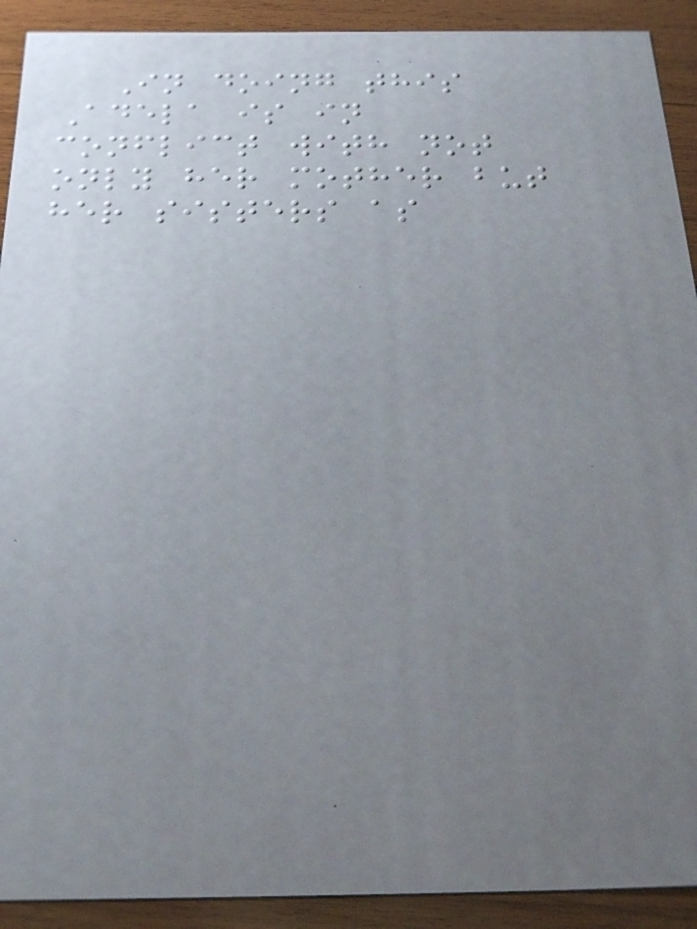In doing this
Adela is in
conflict with not
only her mother but
her sisters as
